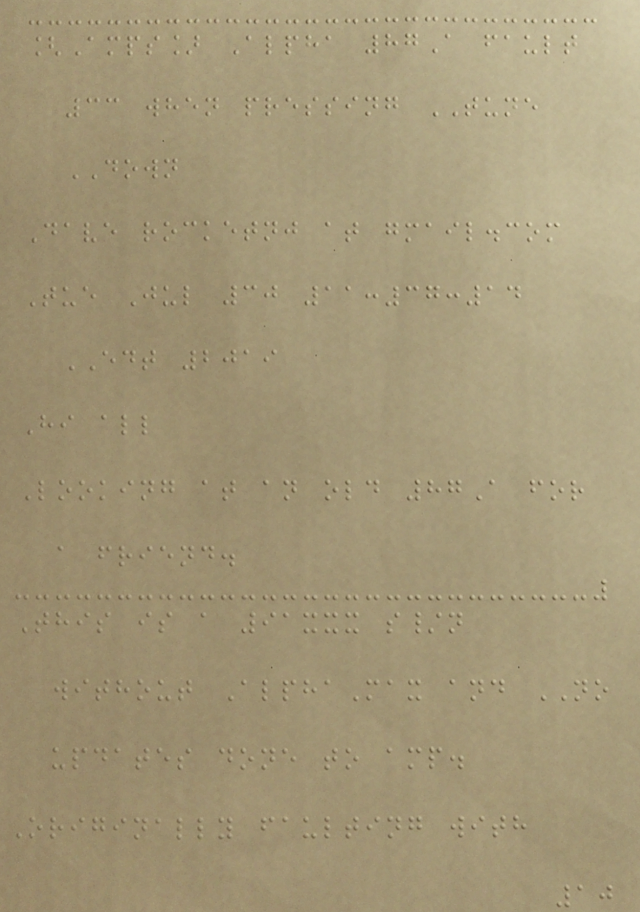[Amps] Alpha 87A fault
33 when pressing TUNE
DOWN
Dave rocketnj at gmail.com
Tue Jul 30 11:37:14
EDT 2019
Hi all
Looking at an old 87A for
a friend.
This is a 91xxx s/n
without AlphaMax and NO
updates done to amp.
Originally faulting with
10
